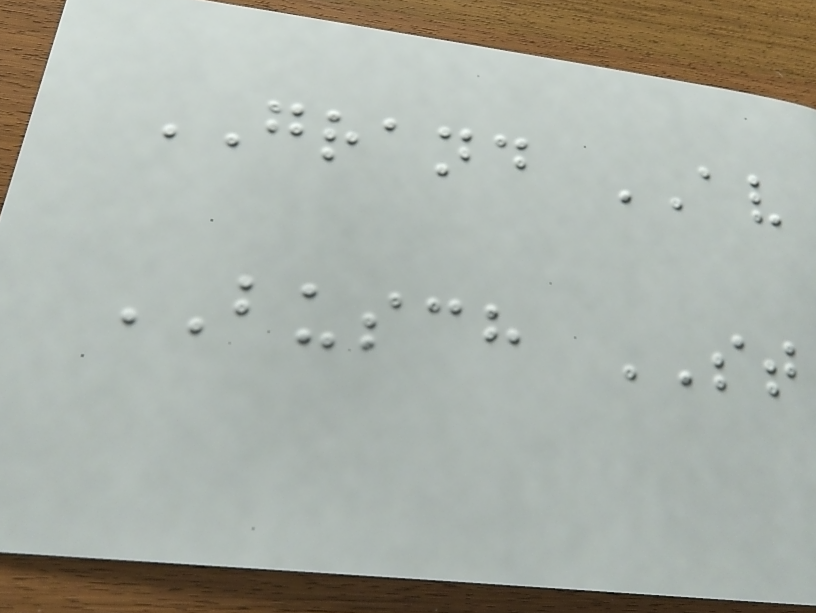GRAND AV
BUSCH ST
